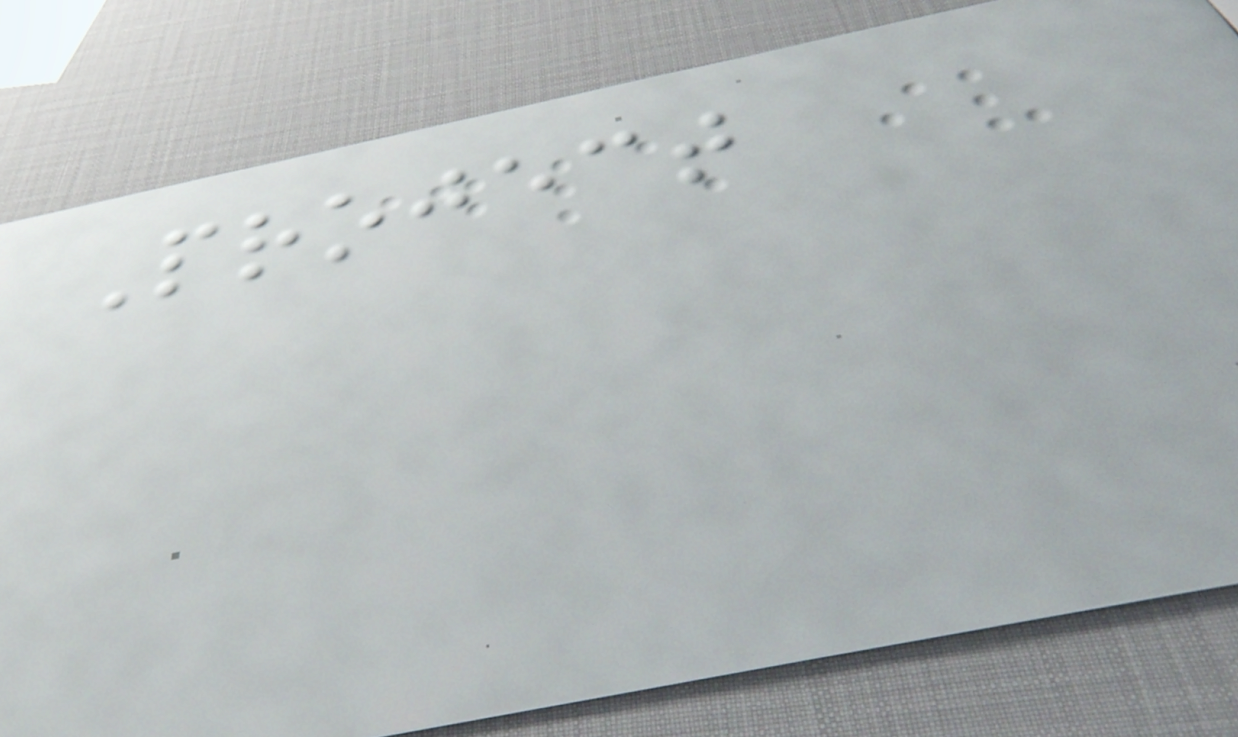Project
